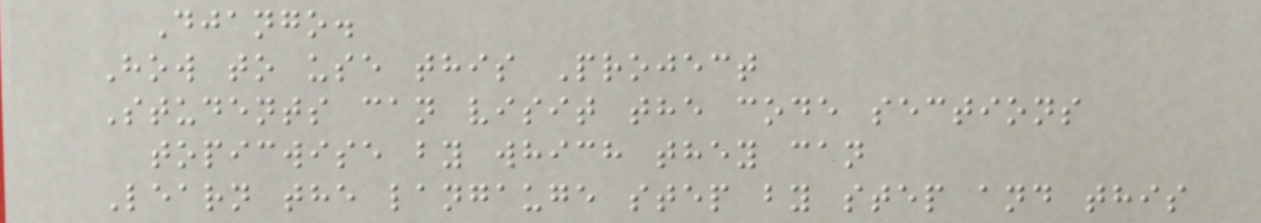Django.
How to use this Project
Students can visit the code sections
topicwise by which they can
Learn the langauge step by step and this
